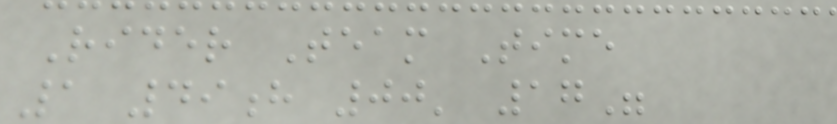Rider Team Time
1 49h 00' 17"
